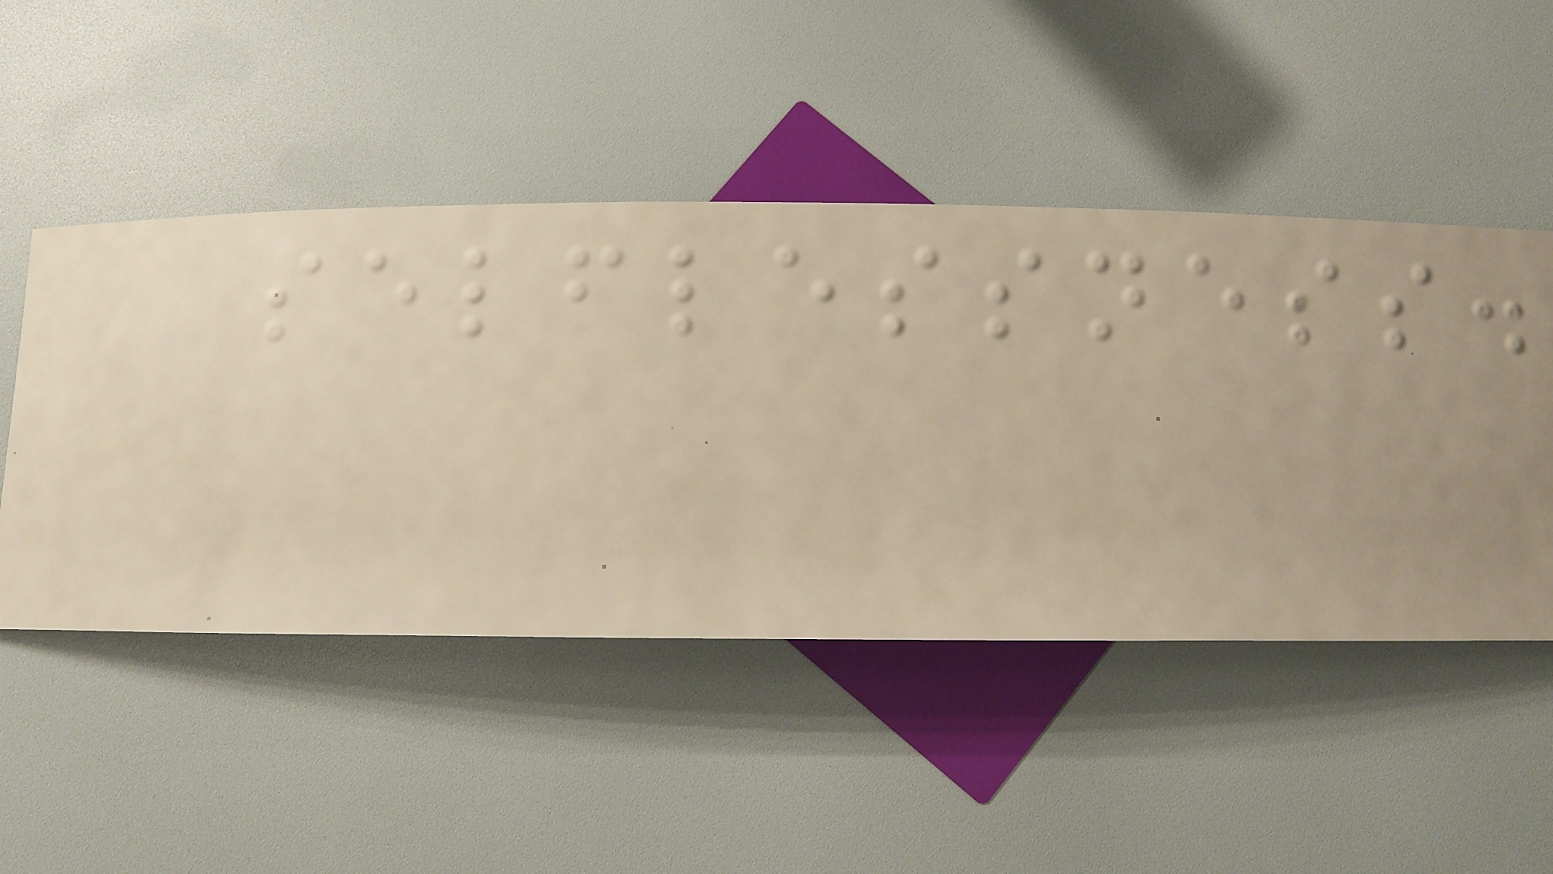selflessness.
